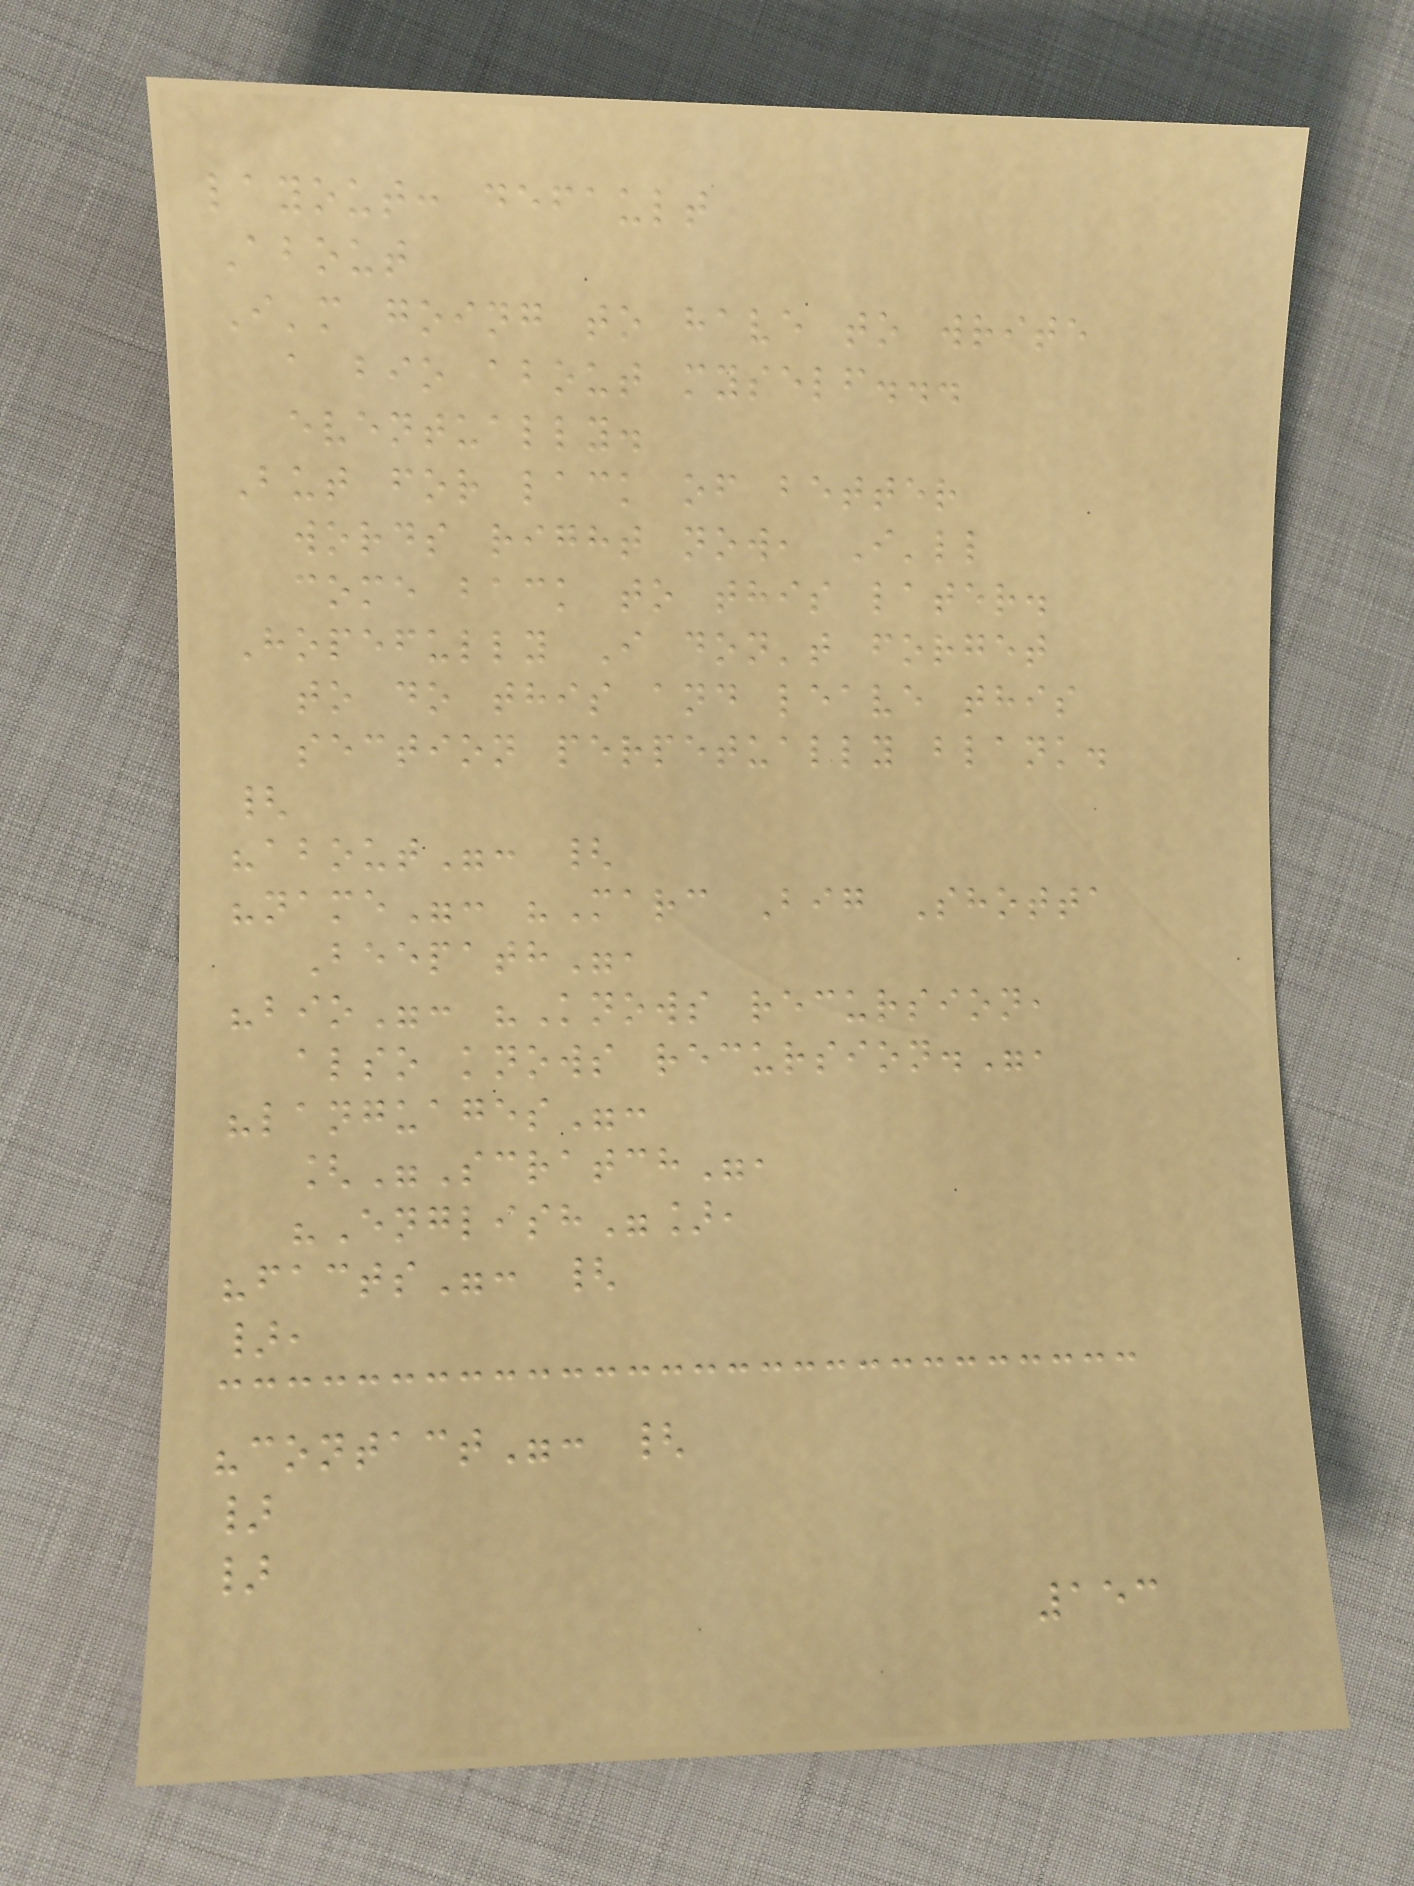layout: default
About
I'm going to have to write
a bio about myself...
eventually.
But for lack of better
words right now, I'll
come back to this later.
Hopefully I don't forget
to do this and leave this
section perpetually blank.
{
"about": {
"name": "Marc Big Shotta
Beepath",
"bio": "Knows recursion,
also knows recursion.",
"languages":
["Scratch",
"English"],
"facts": {
},
"contact": {
}
}
153
